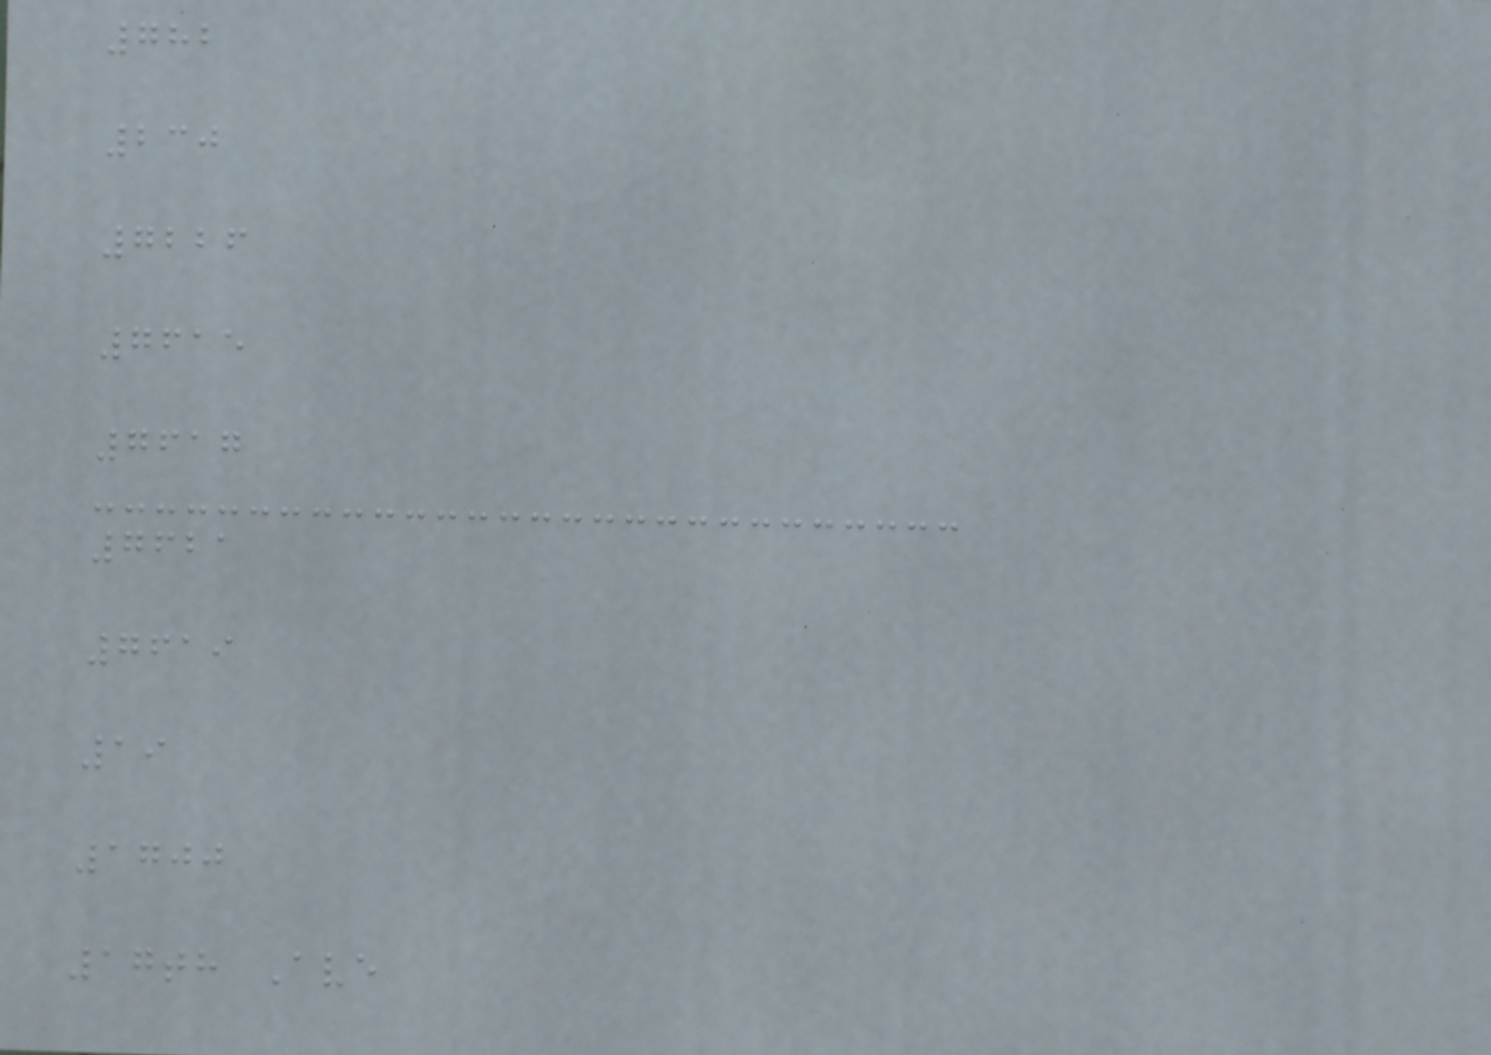782
230
7226
7615
7617
7621
7619
19
1700
17th Ave
